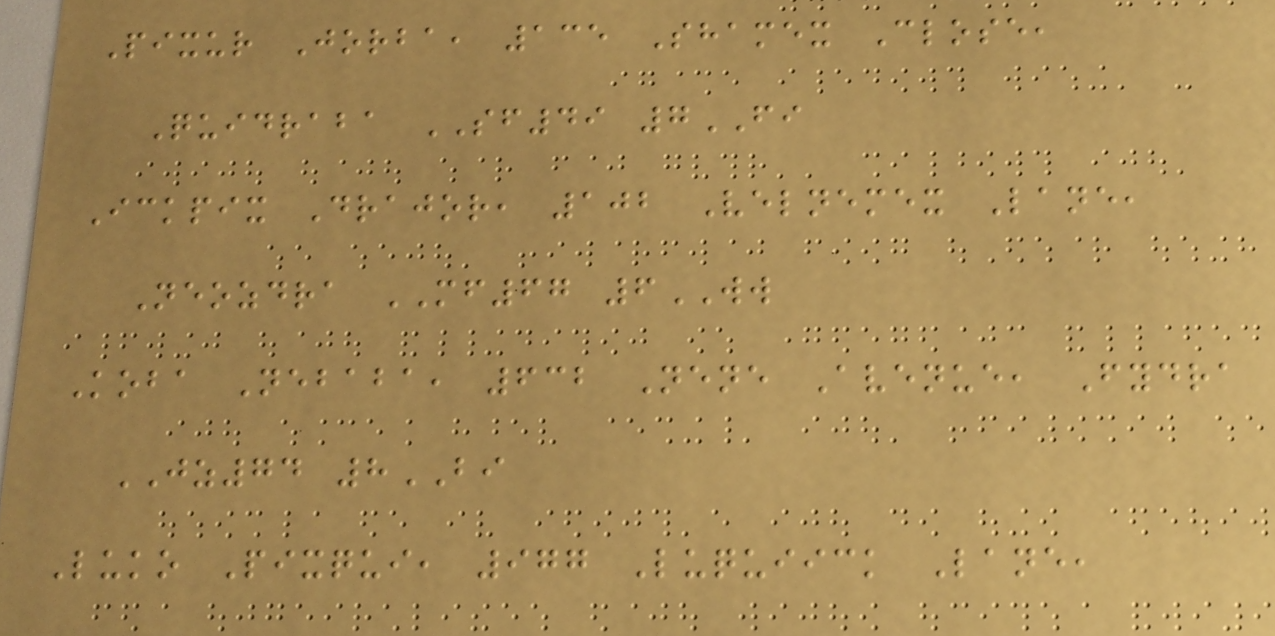Pixur Jorba, 135 Shamex Close,
Quidraba SF49 7FI
Ickpix Drajor, 102 Velnemex Lane,
Neozdra MF67 6WW
Koba Nebaba, 632 Nene Avenue, Fydra
JZ74 8BI
Luko Pixqui, 977 Luquiick Lane,
